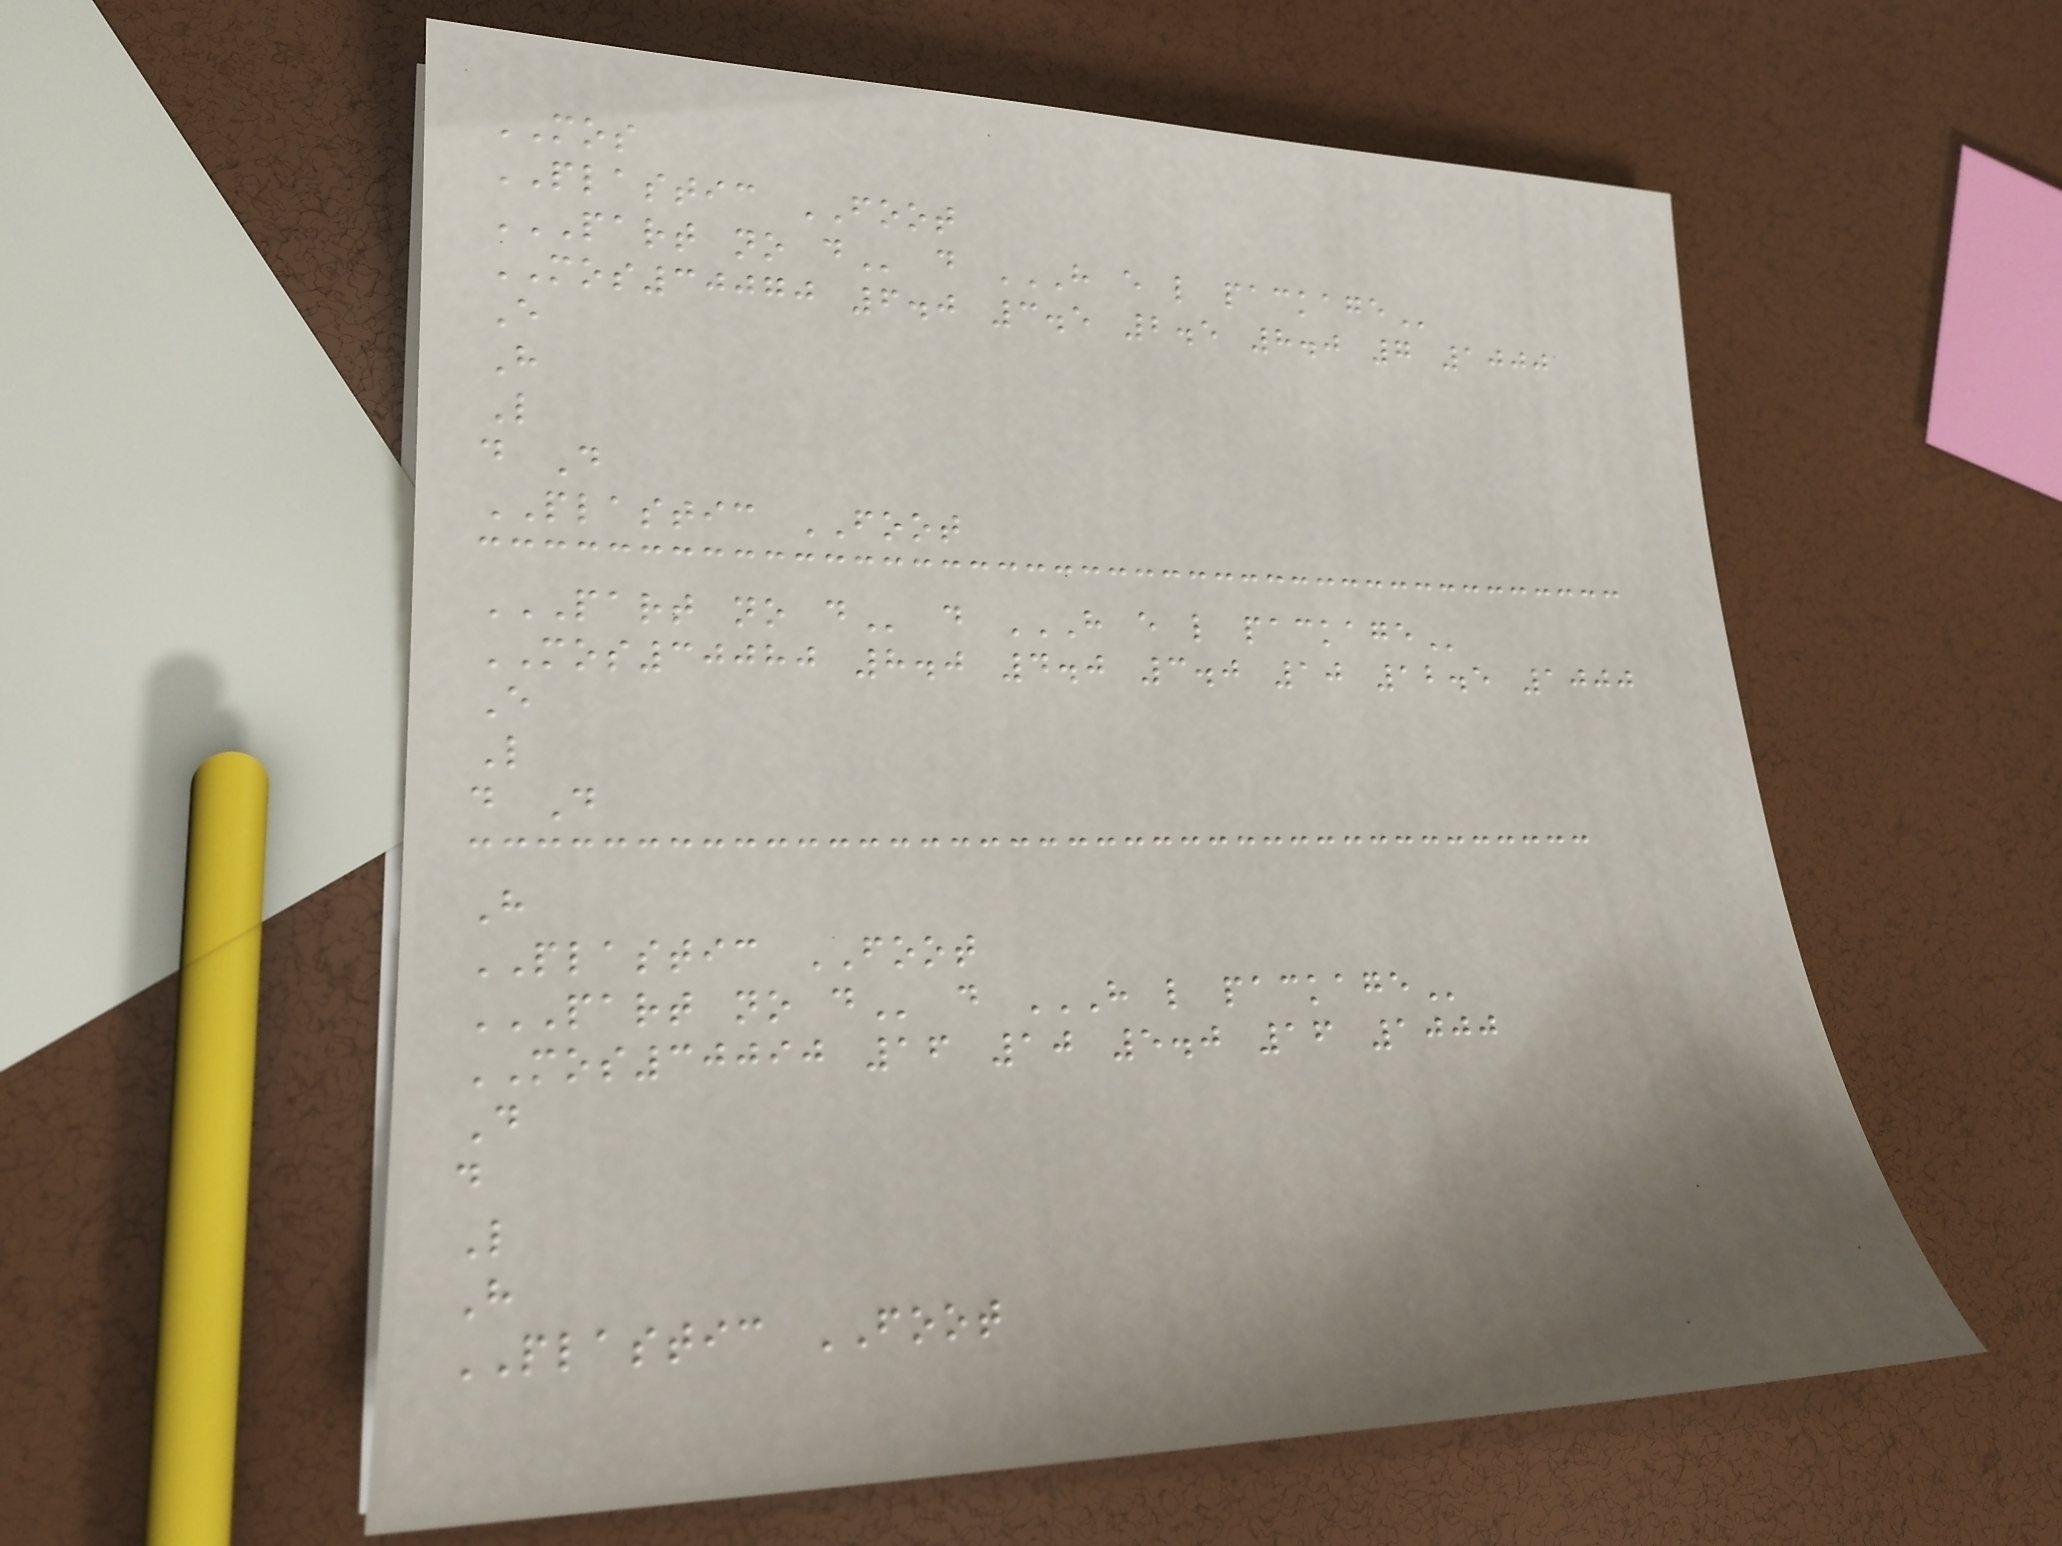MOS
PLASTIC FOOT
PART NO D d H E L PACKAGE
MOS30070 6.0 3.5 2.5 8.0 7 1000
E
H
L
d D
PLASTIC FOOT
PART NO D d H E L PACKAGE
MOS30080 8.0 4.0 3.0 10 12.5 1000
E
L
d D
H
PLASTIC FOOT
PART NO D d H L PACKAGE
MOS30090 16 10 5.0 16 1000
D
d
L
H
PLASTIC FOOT
